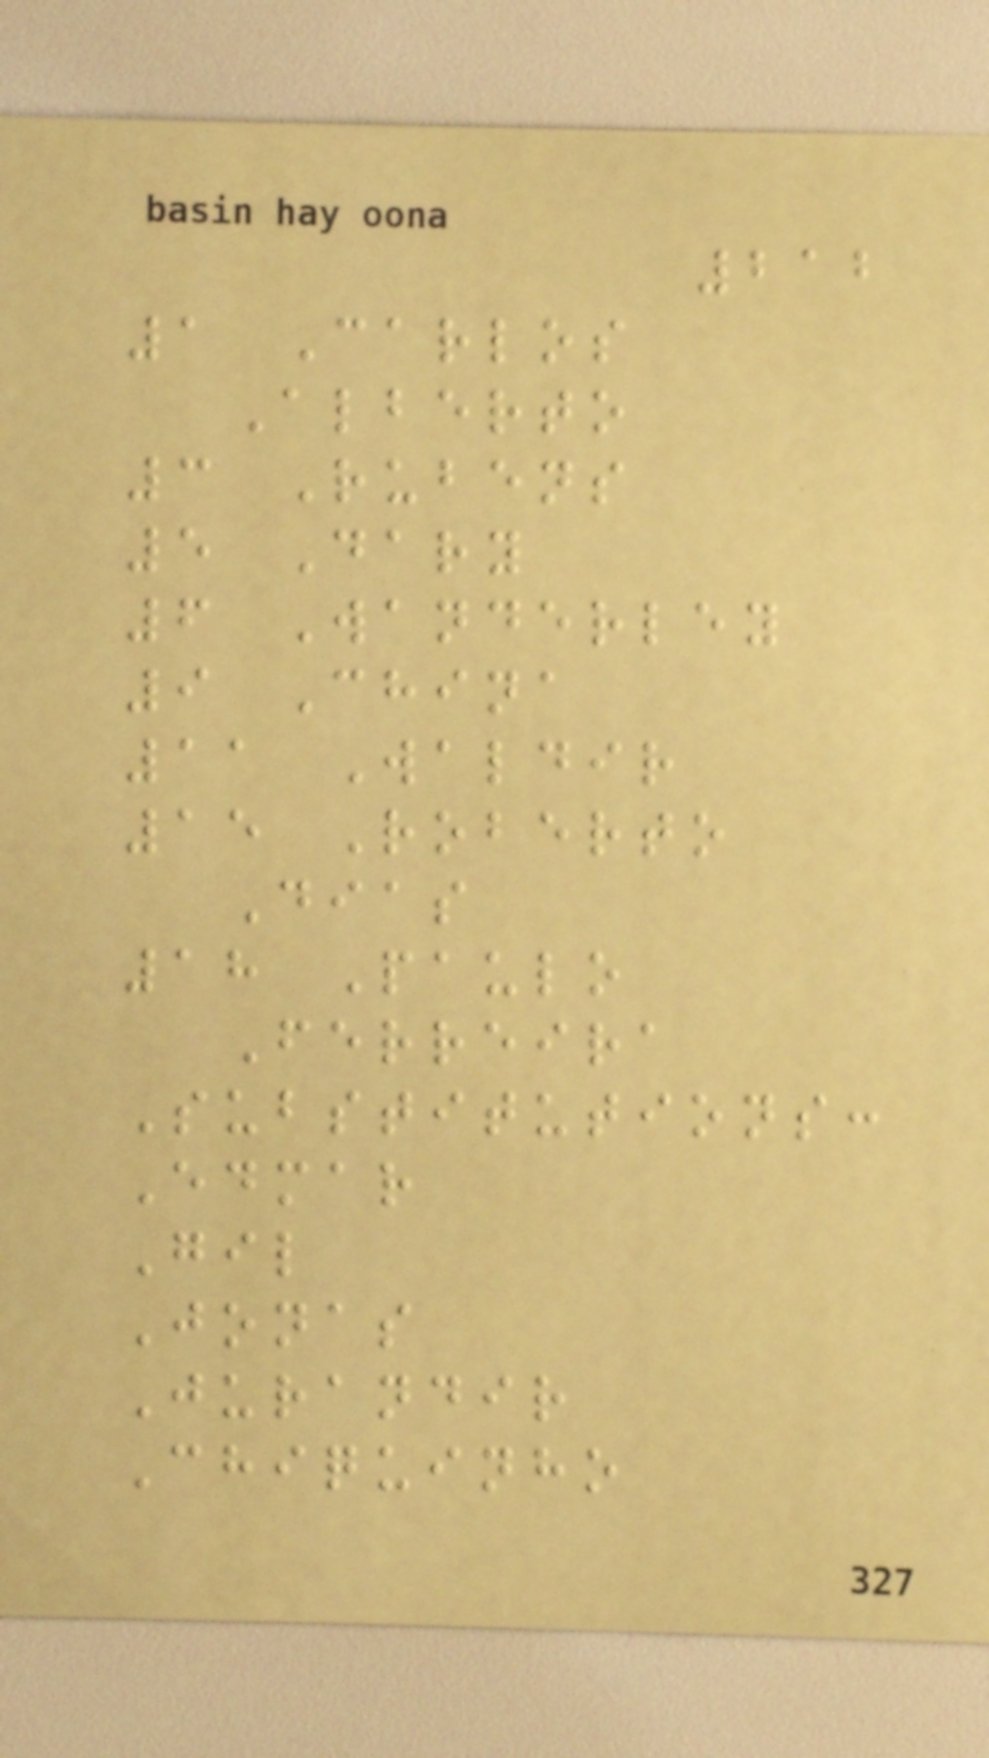212
1 Carlos
Alberto
3 Rubens
5 Dary
6 Wanderley
9 China
11 Waldir
15 Roberto
Dias
18 Paulo
Ferreira
Substitutions:
Edmar
Gil
Jonas
Jurandir
Chiquinho
